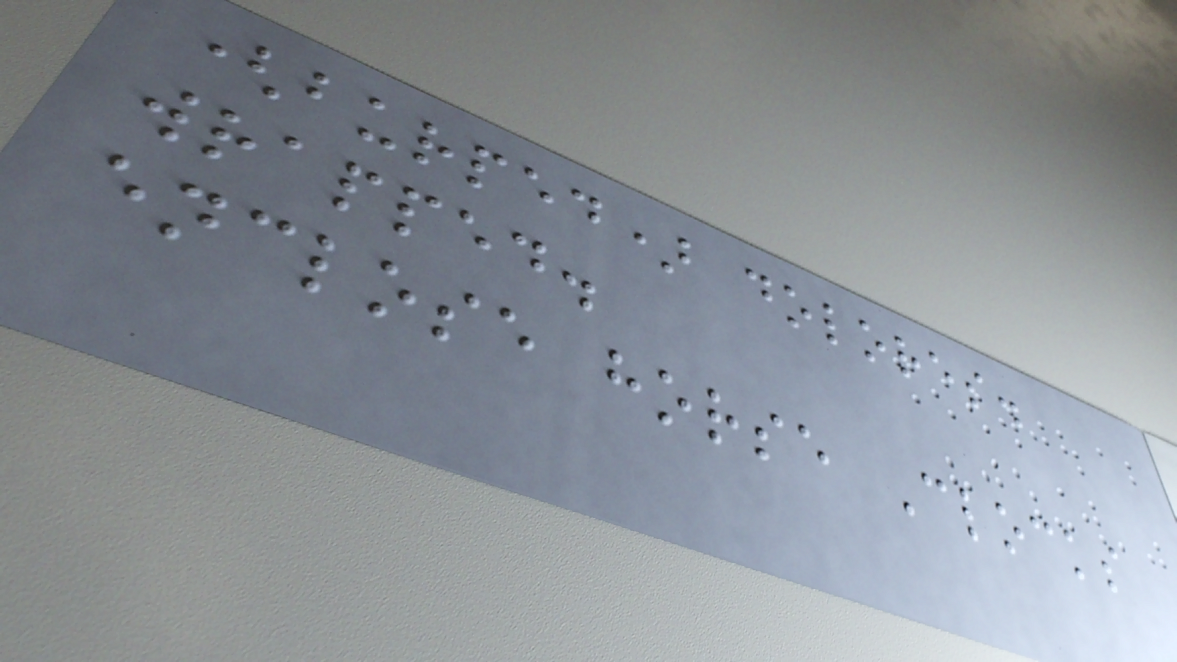(burped) dolores.
wrapped.
enclose horse Clocks
